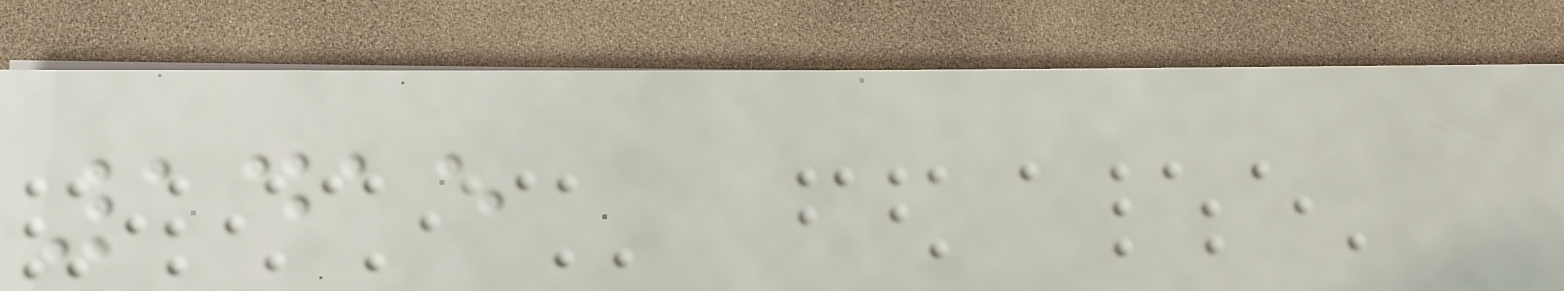1415
